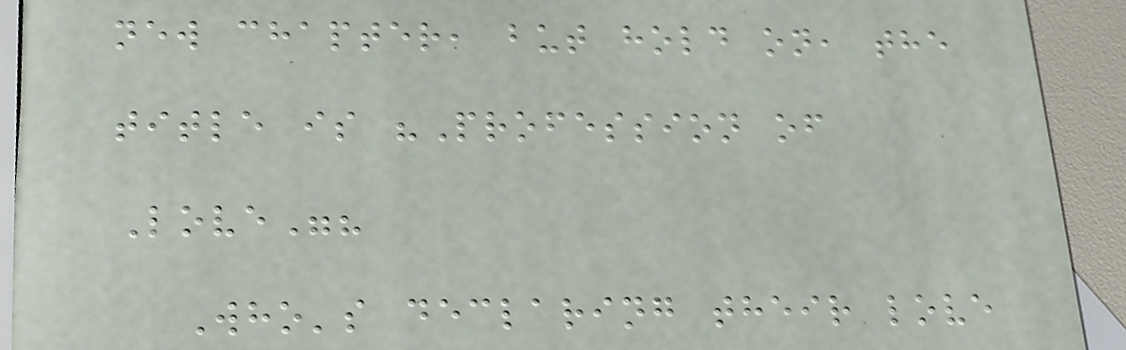new chapter, but hold on, the
title is "Profession of
Love"?
Who's declaring their love
